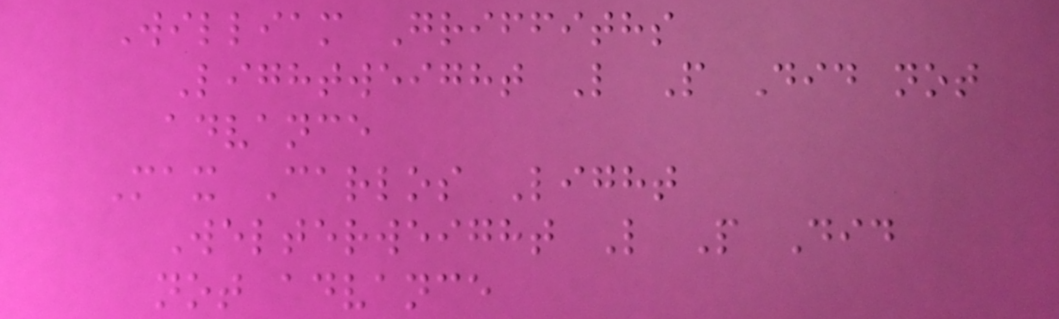William Griffiths
Lightweight L P Did not
advance
Max Carlos Light
Welterweight L P Did
not advance
